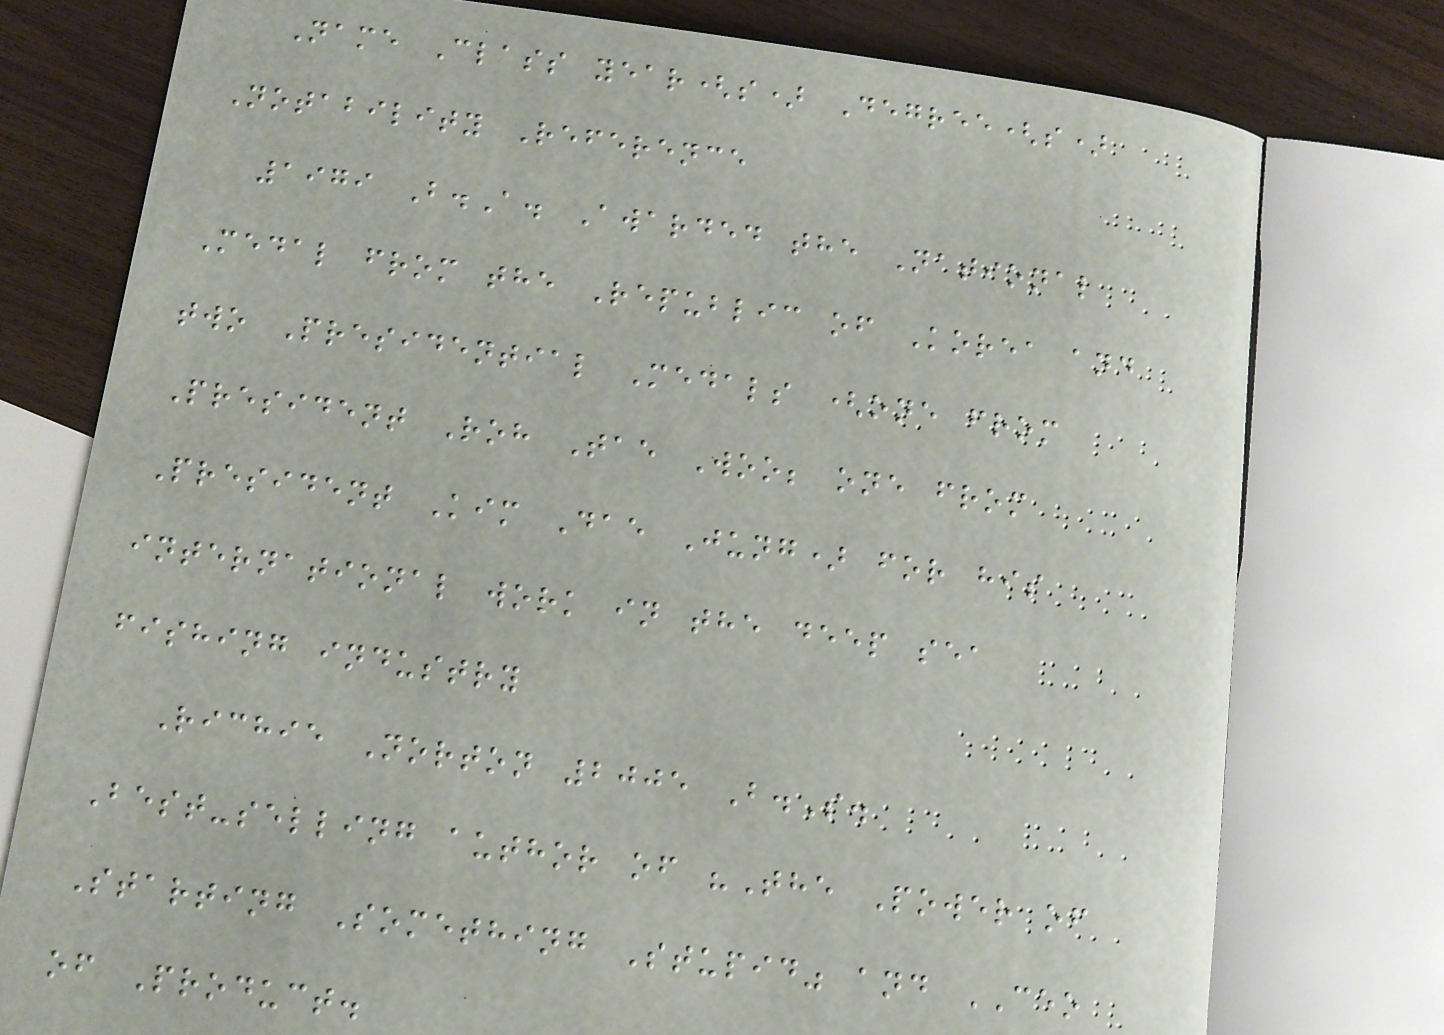Name Class year(s) Degree(s)
Notability Reference
1979 B.A. Awarded the National
Medal from the Republic of Korea and
two Presidential Medals (one from
President Roh Tae Woo; one from
President Kim Dae Jung) for his
international work in the deep sea
fishing industry
Richie Norton 2005 B.S.
Best-selling author of "The Power of
Starting Something Stupid" and CEO
of Product.
